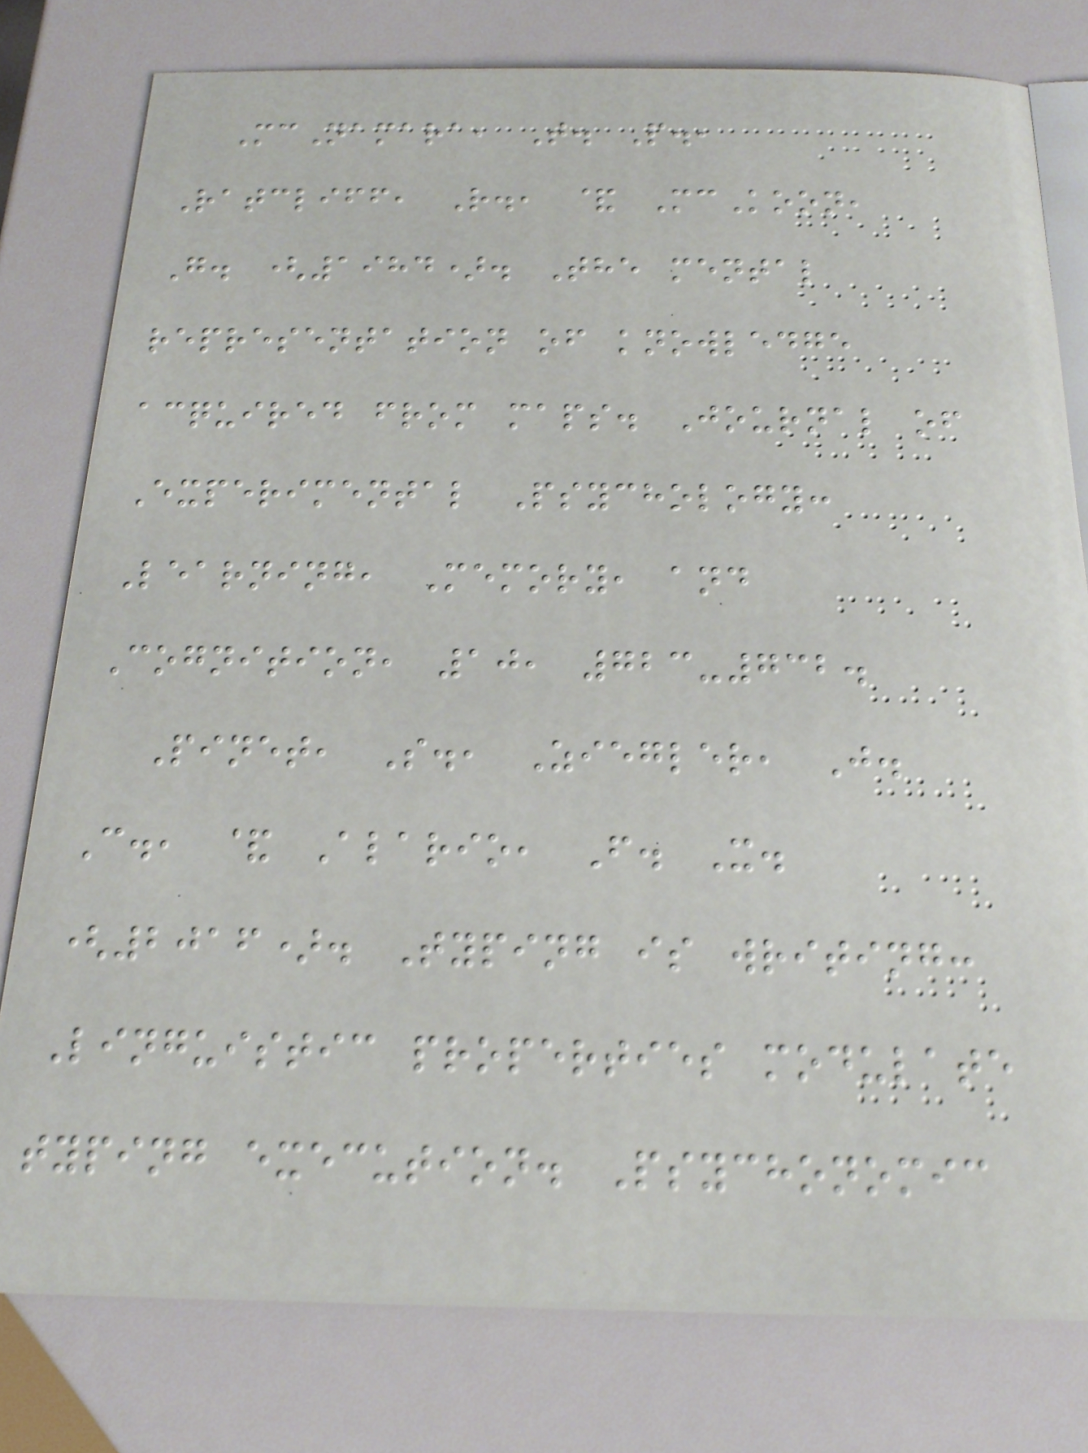McNamara, T. P.,
Ratcliff, R., & McKoon,
G. (1984). The mental
representation of knowledge
acquired from maps. Journal of
Experimental Psychology:
Learning, Memory, and
Cognition, 10, 723-732.
Pinet, S., Ziegler, J.
C., & Alario, F. X.
(2016). Typing is writing:
Linguistic properties modulate
typing execution. Psychonomic
